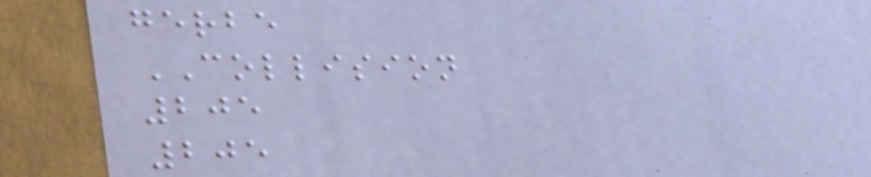gerbe
COLLISION
205
205
